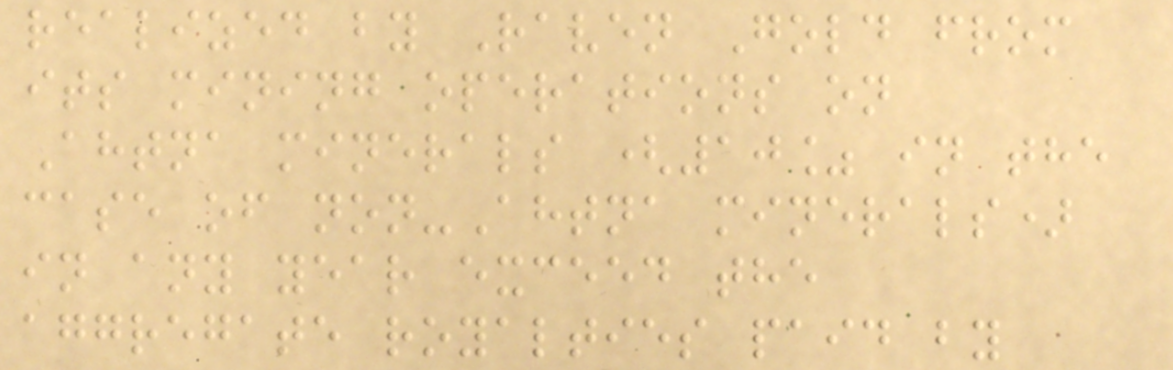realized by Raven Gold from
its mining operations on
Ahtna minerals (10% in the
case of non-Ahtna minerals)
in any year exceed the
aggregate royalties paid by
